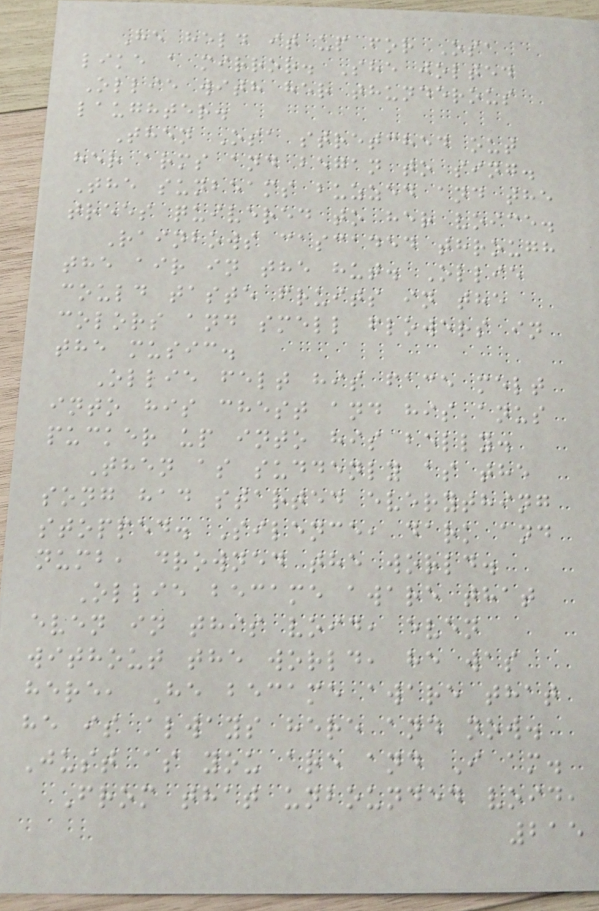He held it up for Osa
like a mirror. She jolted
Ollie with her thunderous
laughter.
Then Osa stretched out
her arms and began to sing.
The sunbeams buzzed and the
trees quivered to her voice.
Rainbows cascaded through
the air in the hut. Ollie
could taste fruits in the
colors and smell flowers in
the music.
Ollie felt his face melt
into his chest and his anus
pucker up into his belly.
Then as suddenly as the
song had started everything
stopped. Silence, dark and
numb, drowned the world.
Ollie became aware that
even in this void, even
without the world, he was
here, He became aware that
he is always here and now.
Just as you are and I am.
From that unbounded void,
215
